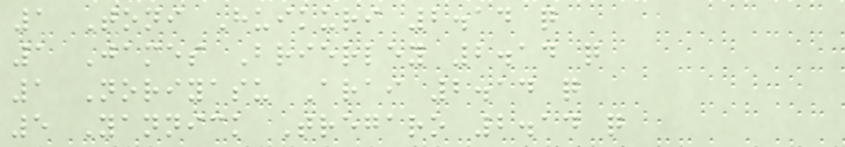1 Toni Huikuri 2.14 q
1 James Brierley 2.14 q
1 Noriyasu Arai 2.14 q
5 Yannick Tregaro 2.14 q
